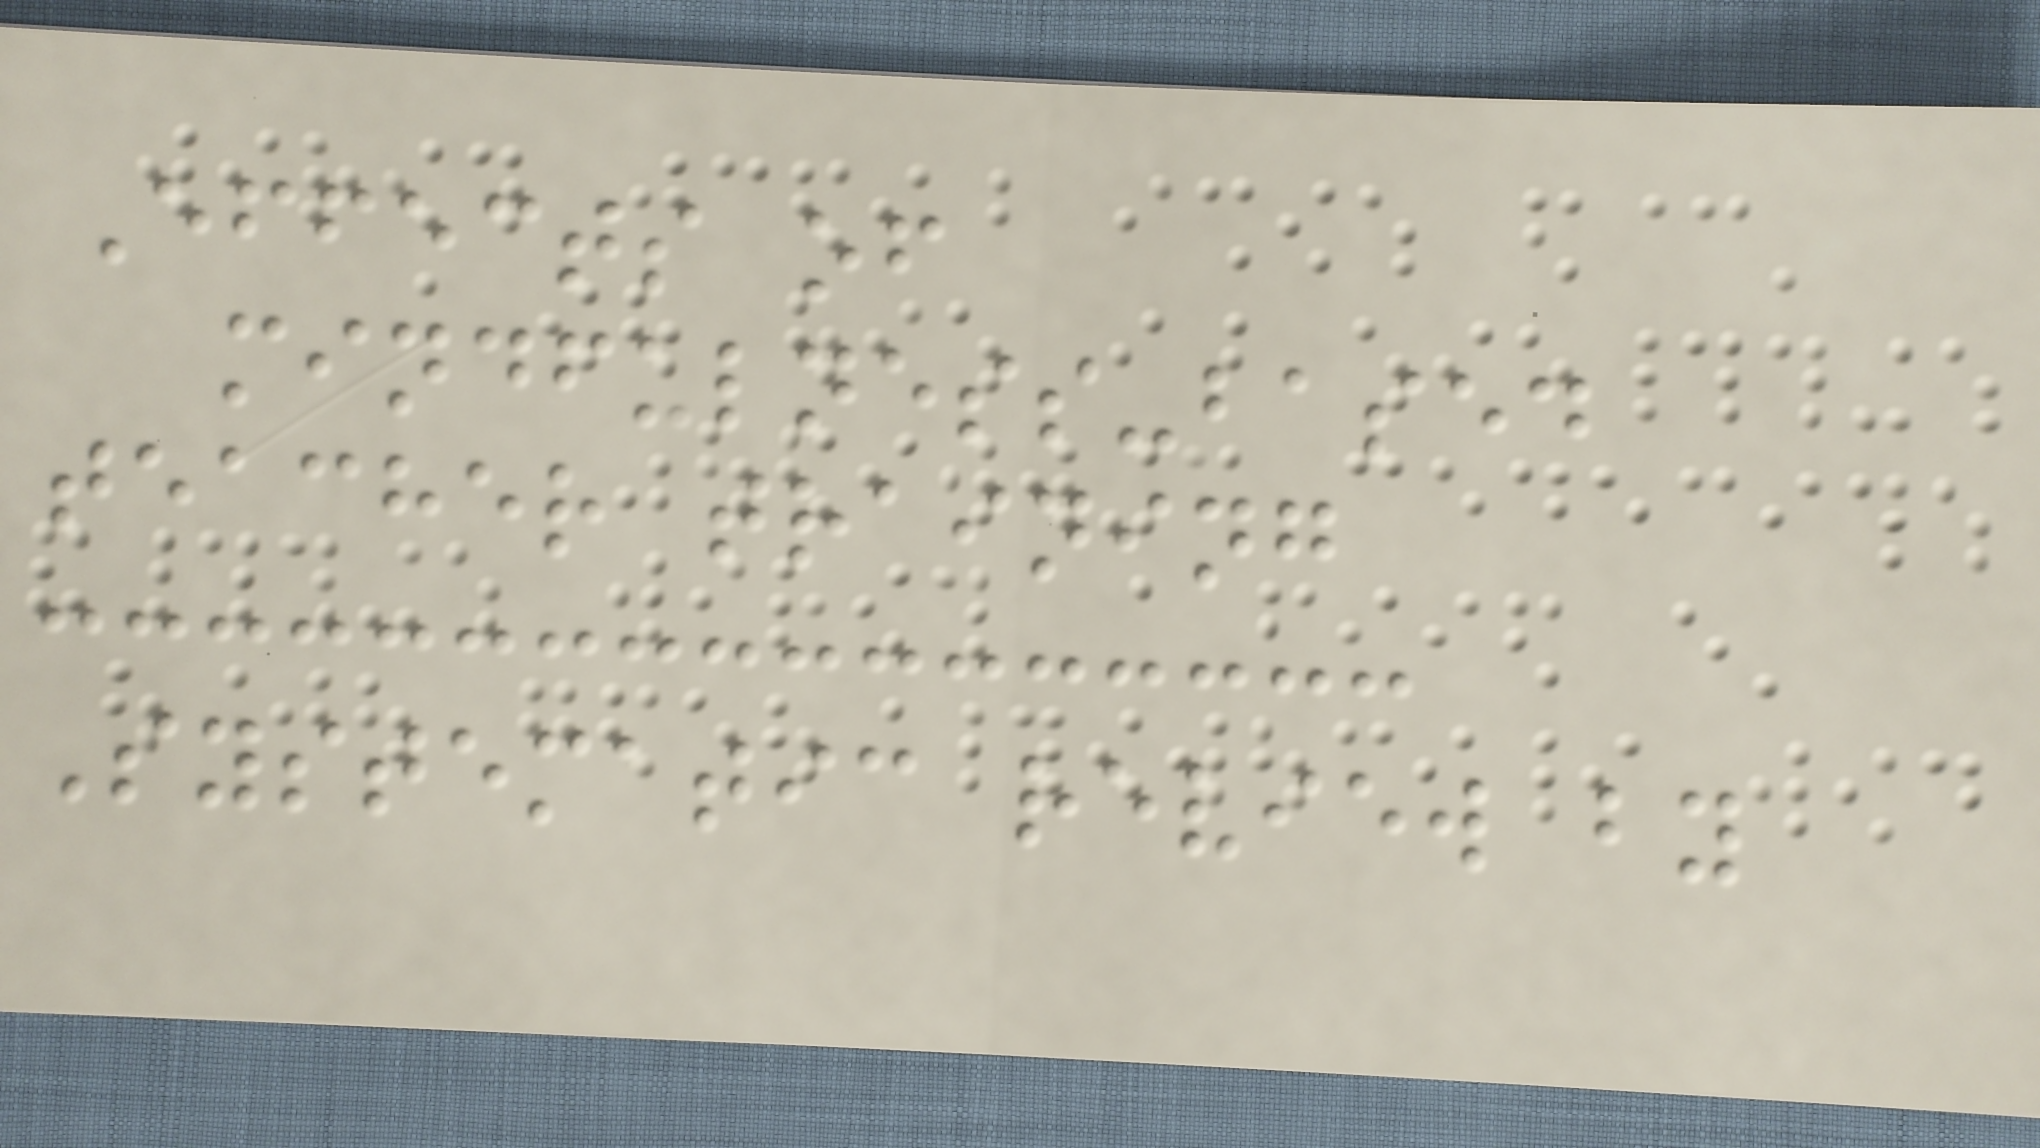Effects of
mindfulness-based
teacher training
Systematic review by
